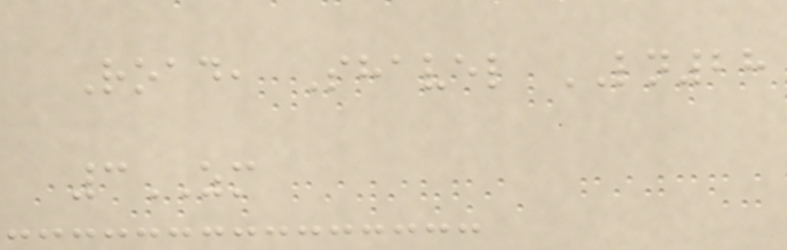Road, Shavel LN28
3ZM
